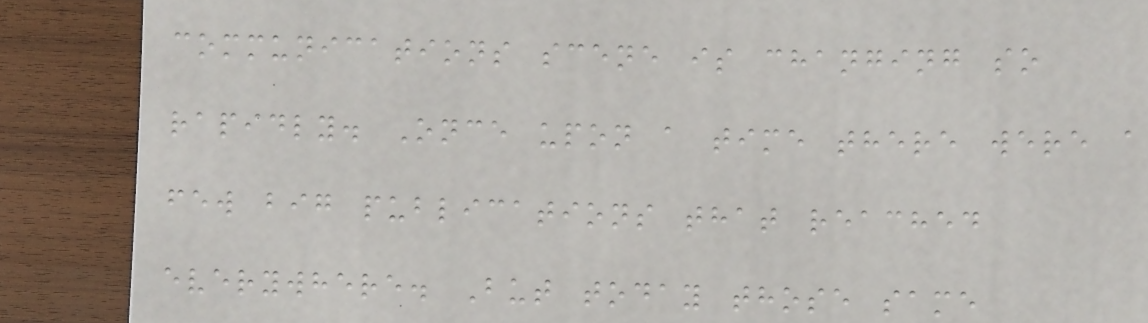communications scene is changing so
rapidly. Once upon a time there were a
few big publications that reached
everywhere. But today those same
